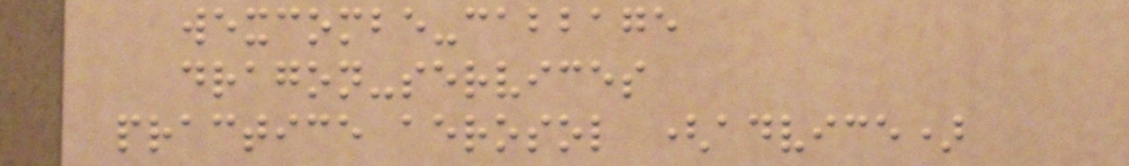wexcombe-cabbage
dragon-services
practice aerosol (advice)
